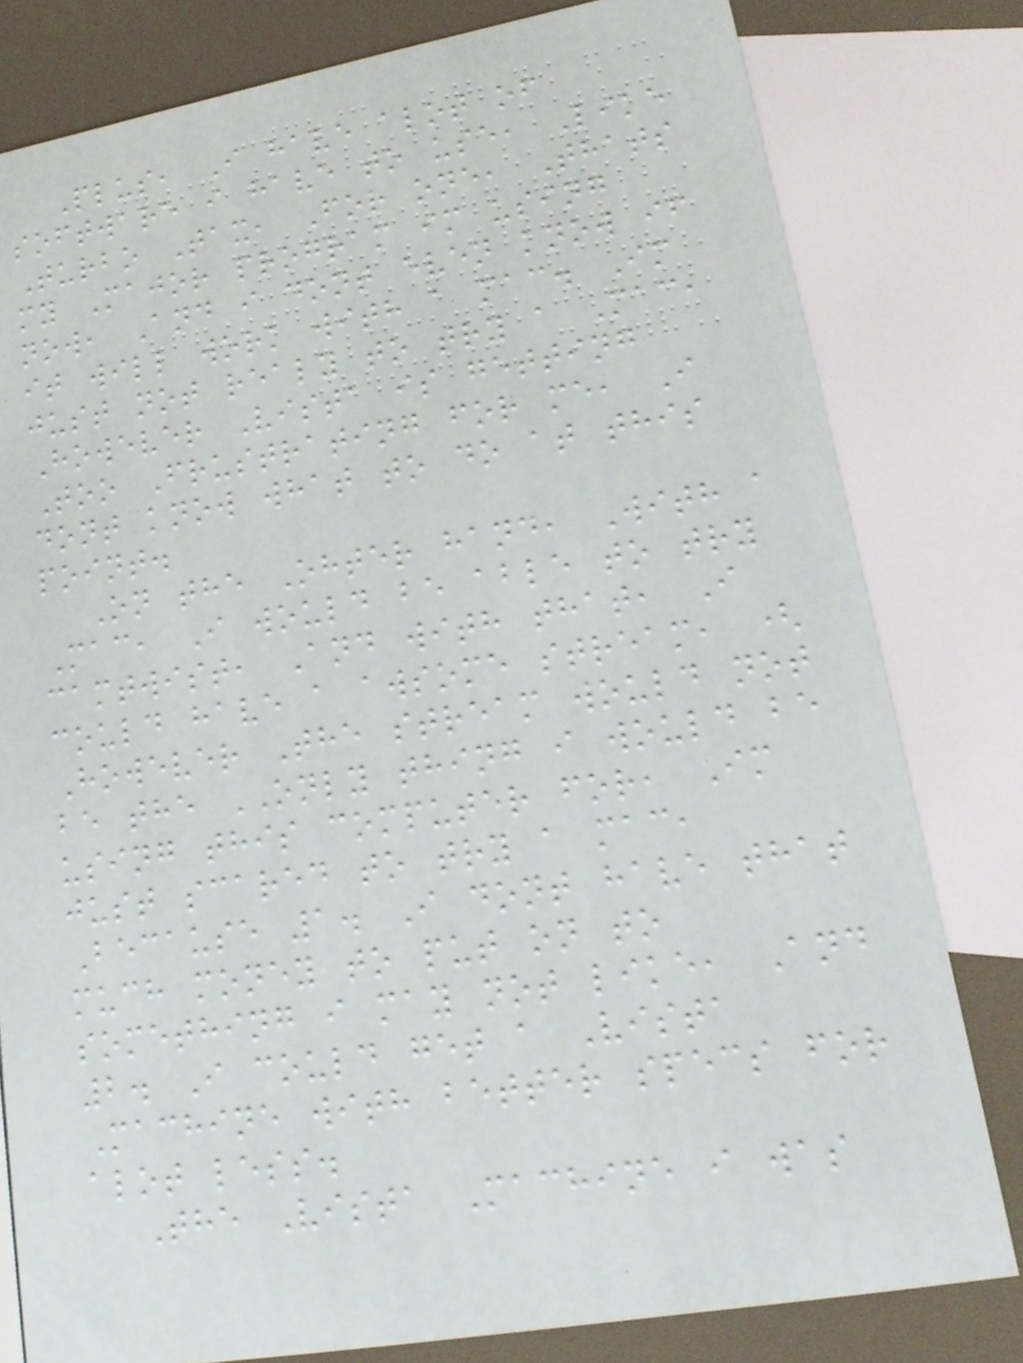Plus, I have alot of
software i have to use, Like
Turbo Tax, For one, Thats
my Major program im using
now, And i dont even know if
it will work with a mac. Im
just not realy to try a Mac,
However Vista is getting
Too Frustrating for me, I
dont know what to do at this
point.
On the Ohter hand, With a
Mac, I would be able to try
camtwist, And with that, I
could have a awsome stream, (
However The stream would not
be the ONLY thing i would be
using this computer for, Im
just scared to try a mac,
Because 1. I dont have that
much money to put on to
something i may not like, And
2. I could get a Vista
Machine with better specs for
alot less.
The Vista Machine i was
